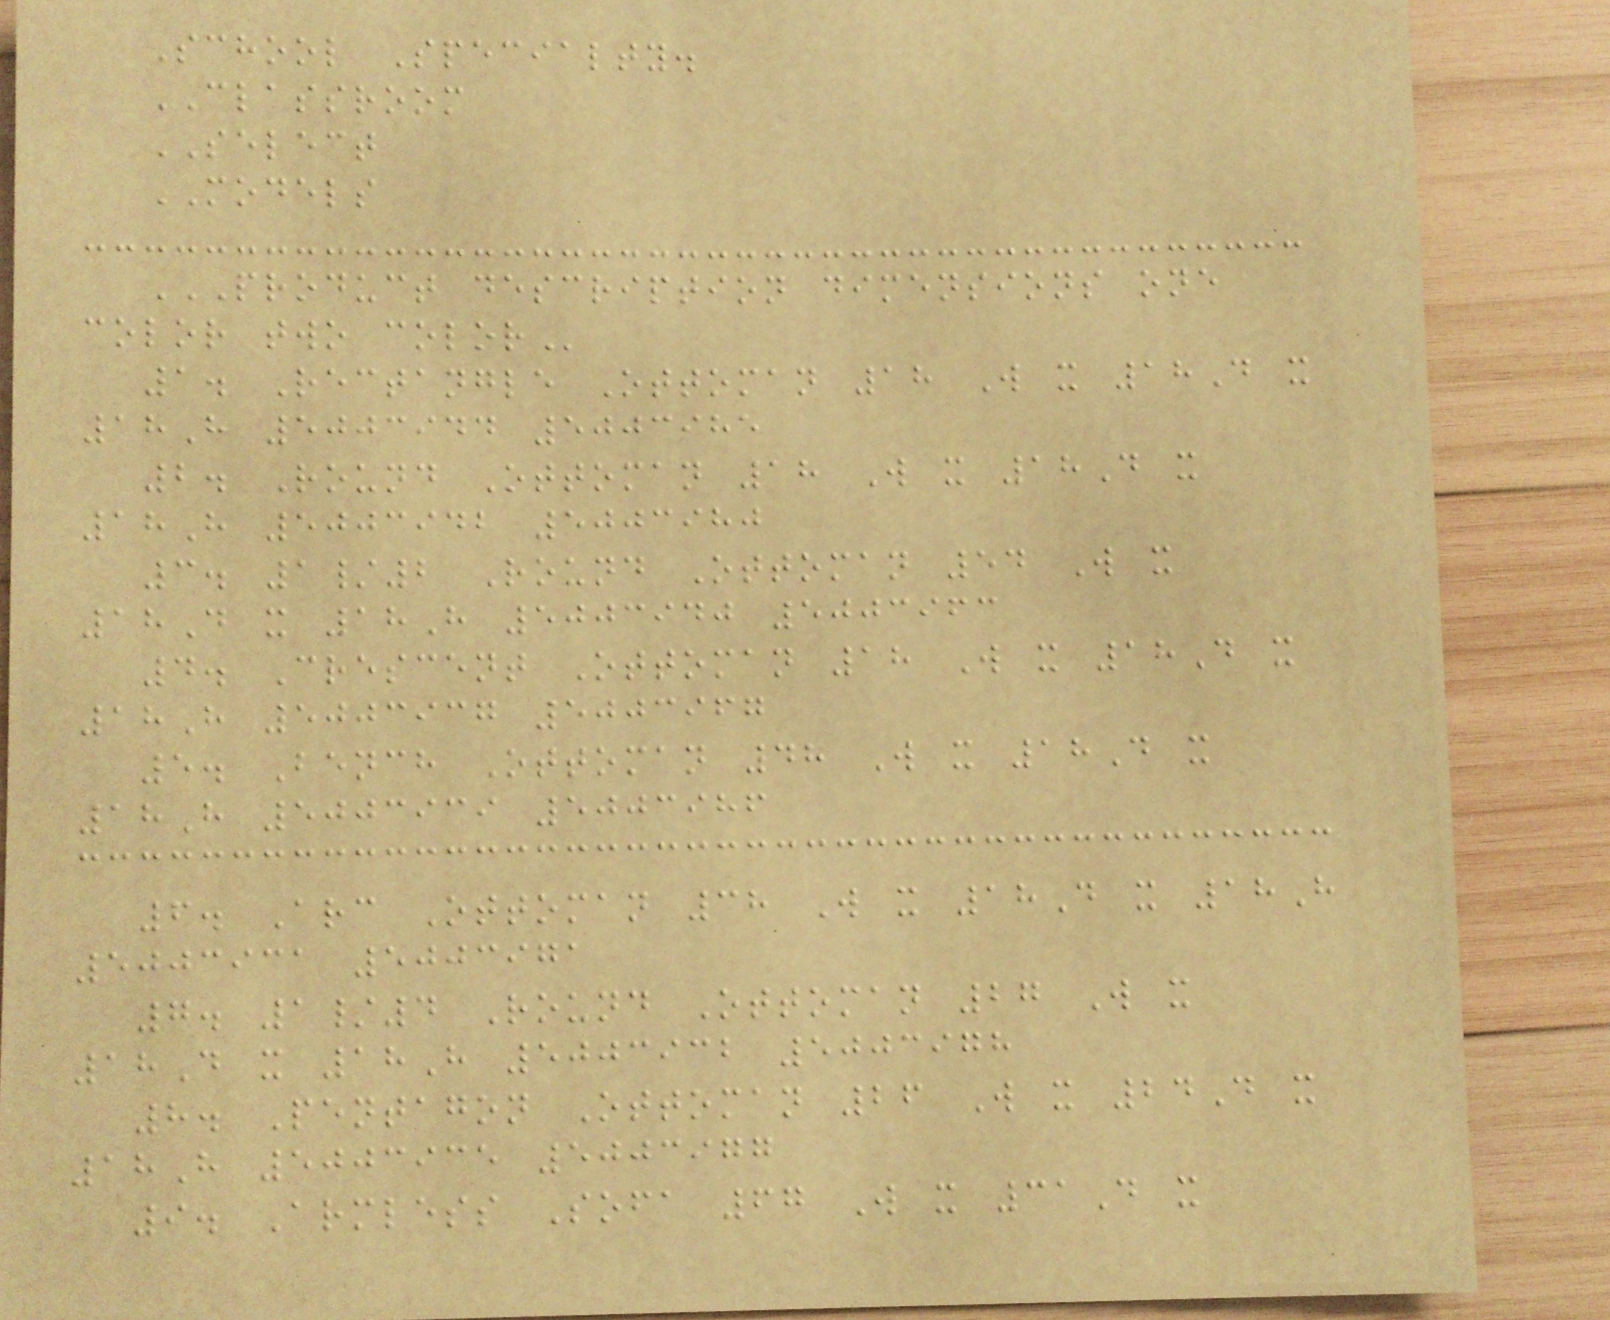School Specialty.
CLASSROOM
SELECT
MODELS
PRODUCT DESCRIPTION DIMENSIONS ONE
COLOR TWO COLOR
1. Rectangle Ottoman 18 W x 18D x
18H 5003944 5003985
2. Round Ottoman 18 W x 18D x
18H 5003942 5003980
3. 1/2 Round Ottoman 54 W x
18D x 18H 5003940 5003963
4. Crescent Ottoman 18 W x 18D x
18H 5003937 5003967
5. Bench Ottoman 48 W x 18D x
18H 5003939 5003986
6. Arc Ottoman 38 W x 18D x 18H
5003931 5003971
7. 1/4 Round Ottoman 27 W x
18D x 18H 5003932 5003978
8. Pentagon Ottoman 26 W x 24D x
18H 5003935 5003977
9. Armless Sofa 67 W x 31D x
